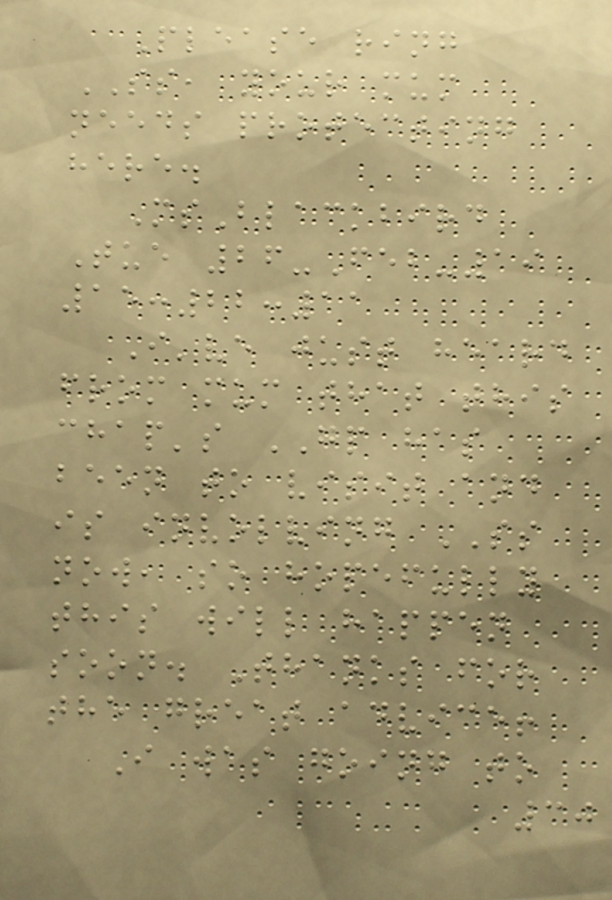Please ring
SS, your mum
needs protecting
here.
MsBlackbird
Tue 26-Feb-19
15:22:11
I've just heard
from mum that this
chap's GP has
been to visit and
is involving SS
now, so hopefully
this will happen
soon. Thanks for
the great advice!
I was going to
30
